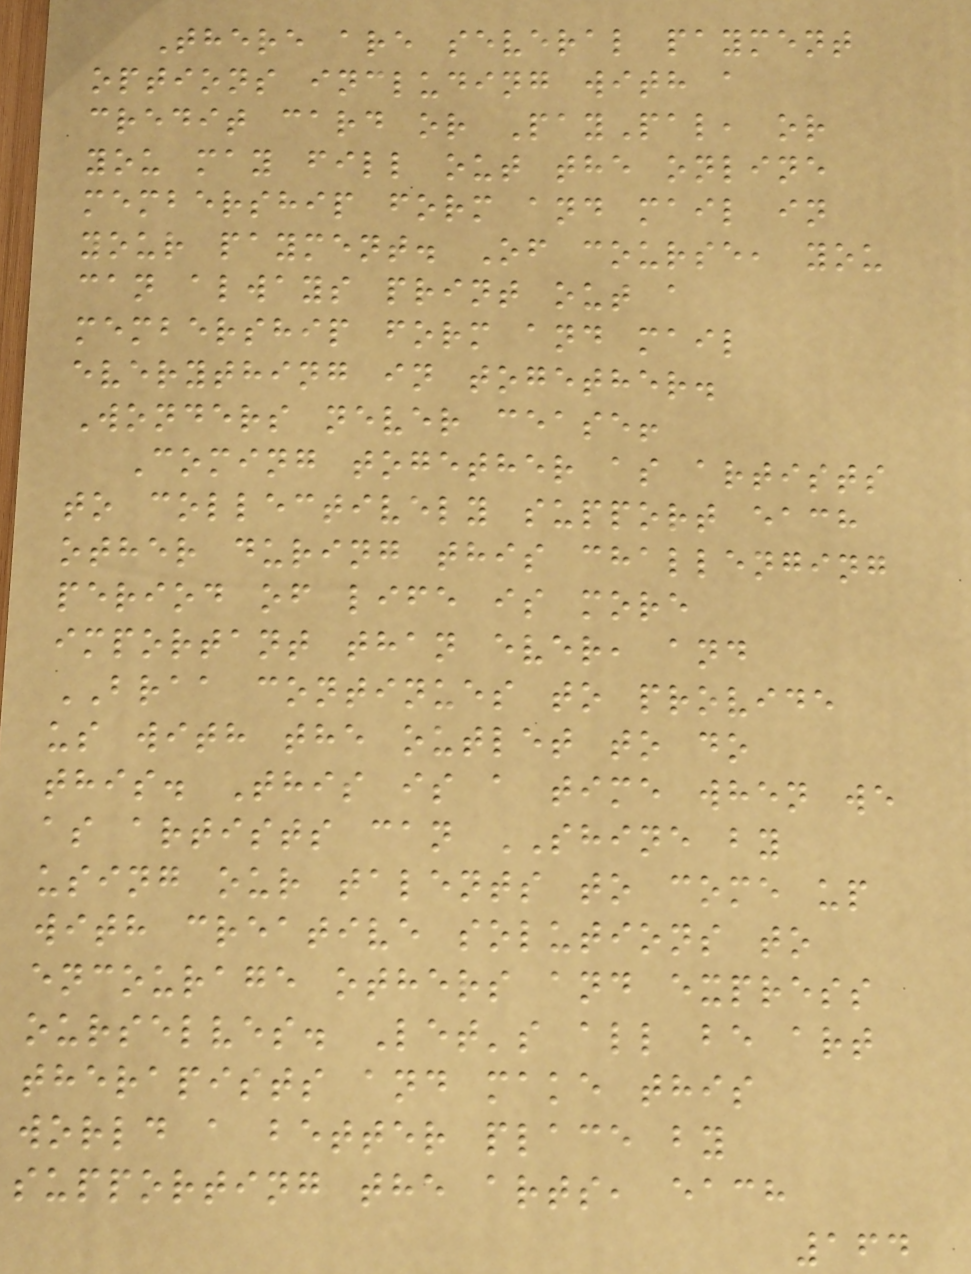There are several payment
options including with a
credit card or PayPal, or
you may fill out the online
membership form and mail in
your payment. Of course, you
can always print out a
membership form and mail
everything in together.
Wonders never cease!
Coming together as artists
to collectively support each
other during this challenging
period of life is more
important than ever, and
BRAA continues to provide
us with the outlet to do
this. This is a time when we
as artists can SHINE by
using our talents to come up
with creative solutions to
encourage others and express
ourselves. Let's all be art
therapists and make this
world a better place by
supporting the arts, each
164
